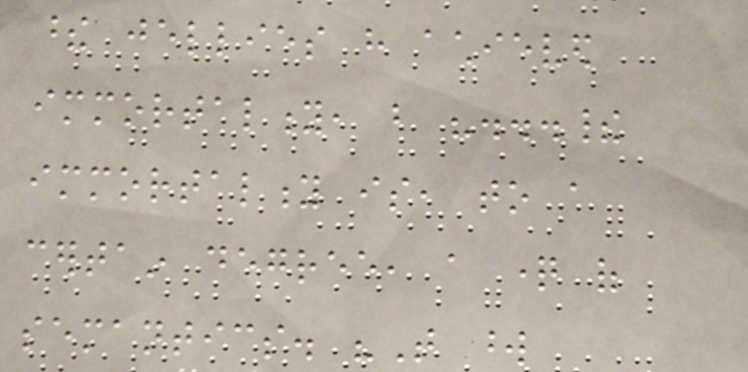these jellies have achieved
immortality, but "...their
immortality is, to a
certain degree, a question of
semantics. "That word
